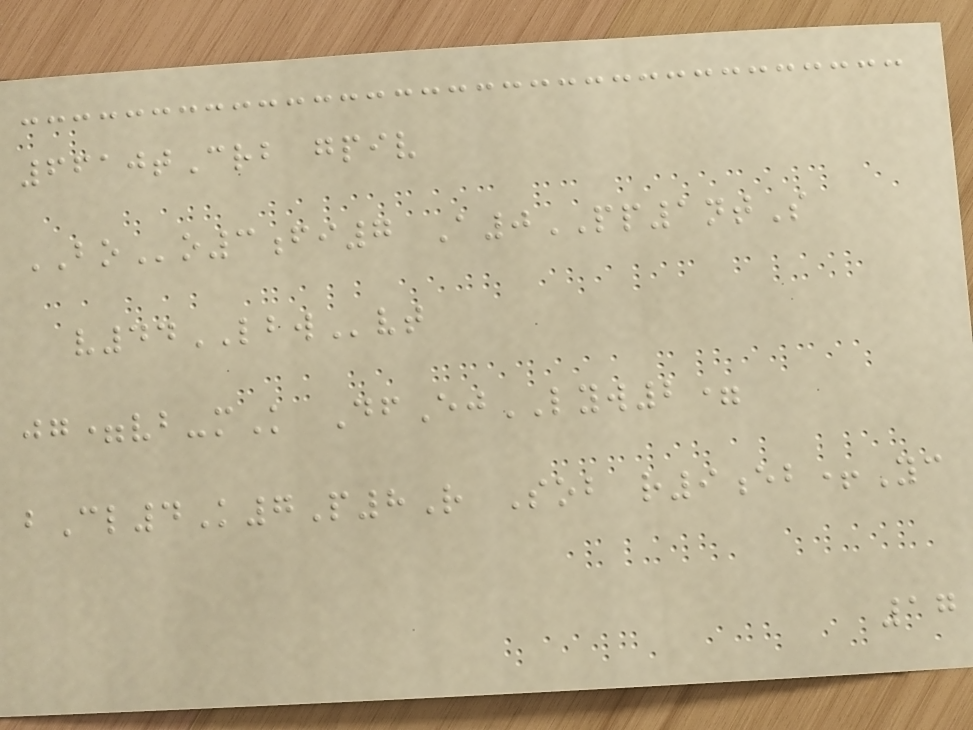6610tCrb gpiv
BOo3fi7 A0PP1ntS
v44LBWvt
jg=vb-mK DfEjLYW2=
bCl4K7P8R Sob r9eb+Yc
17
